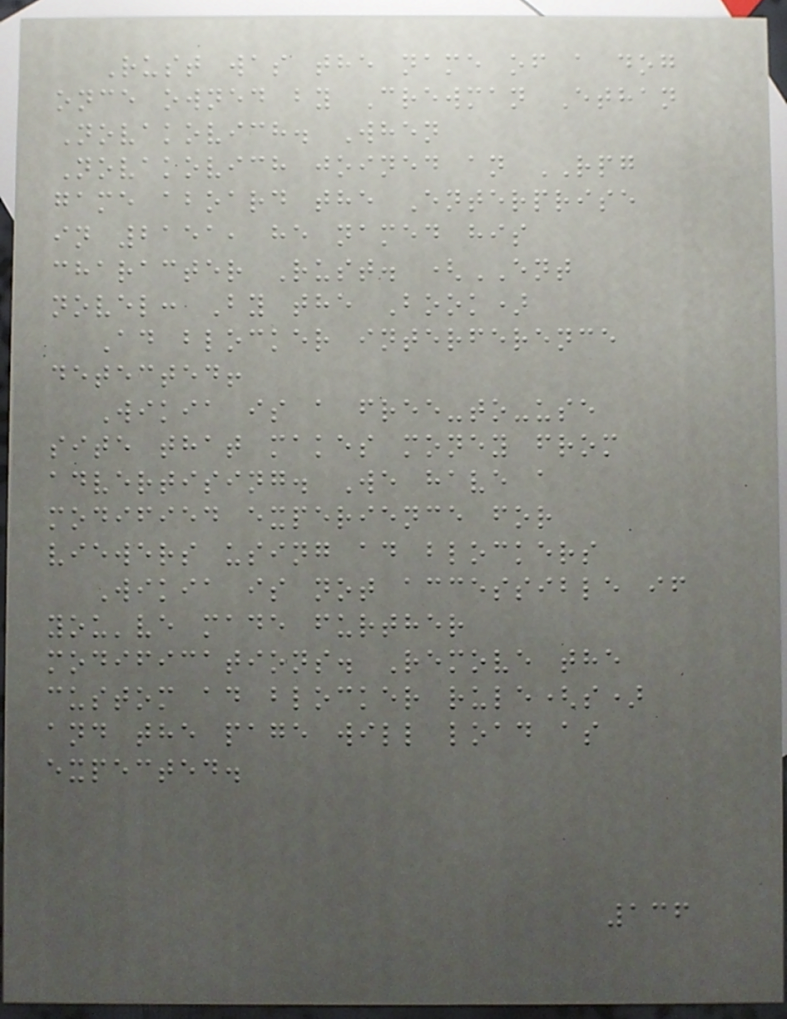Rust was the name of a dog
once owned by Crewman Ethan
Novakovich. When
Novakovich joined an RPG
game aboard the Enterprise
in 2151, he named his
character Rust. (ENT
novel: By the Book)
Ad blocker interference
detected!
Wikia is a free-to-use
site that makes money from
advertising. We have a
modified experience for
viewers using ad blockers
Wikia is not accessible if
you've made further
modifications. Remove the
custom ad blocker rule(s)
and the page will load as
expected.
136
